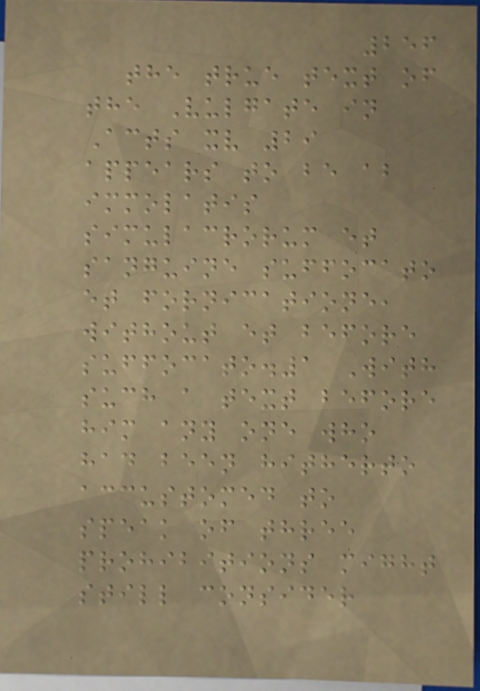256
the true text of
the Vulgate in
Acts xv 29
appears to be ab
immolatis
simulacrorum et
sanguine suffocato
et fornicatione,
without et before
suffocato.1 With
such a text before
him any one who
had been hitherto
accustomed to
speak of three
prohibitions might
still consider
